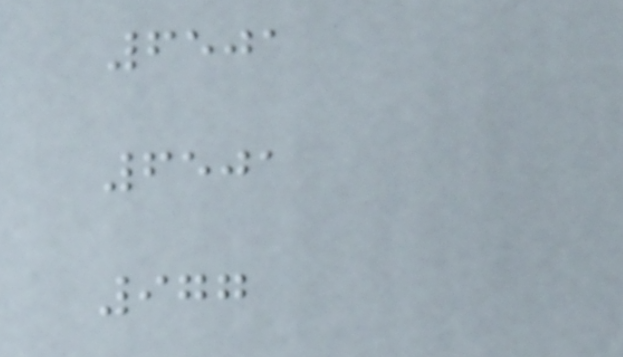6501
6501
977
